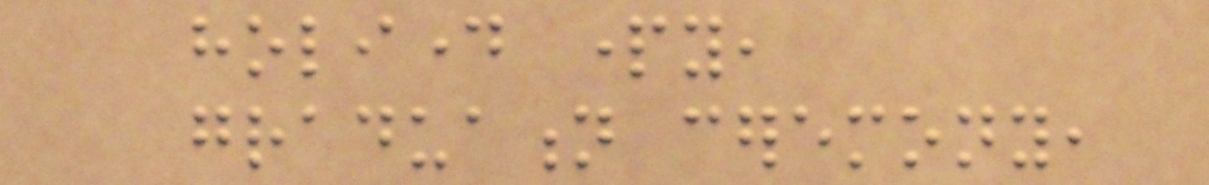holiday party,
graduation ceremony,
